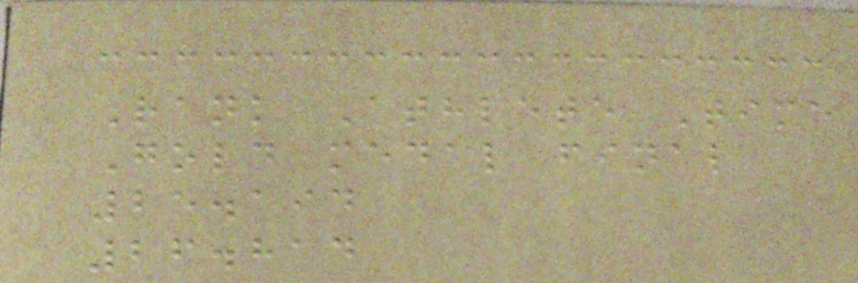Rank Athlete Time
Gold medal final
25.194
26.814
